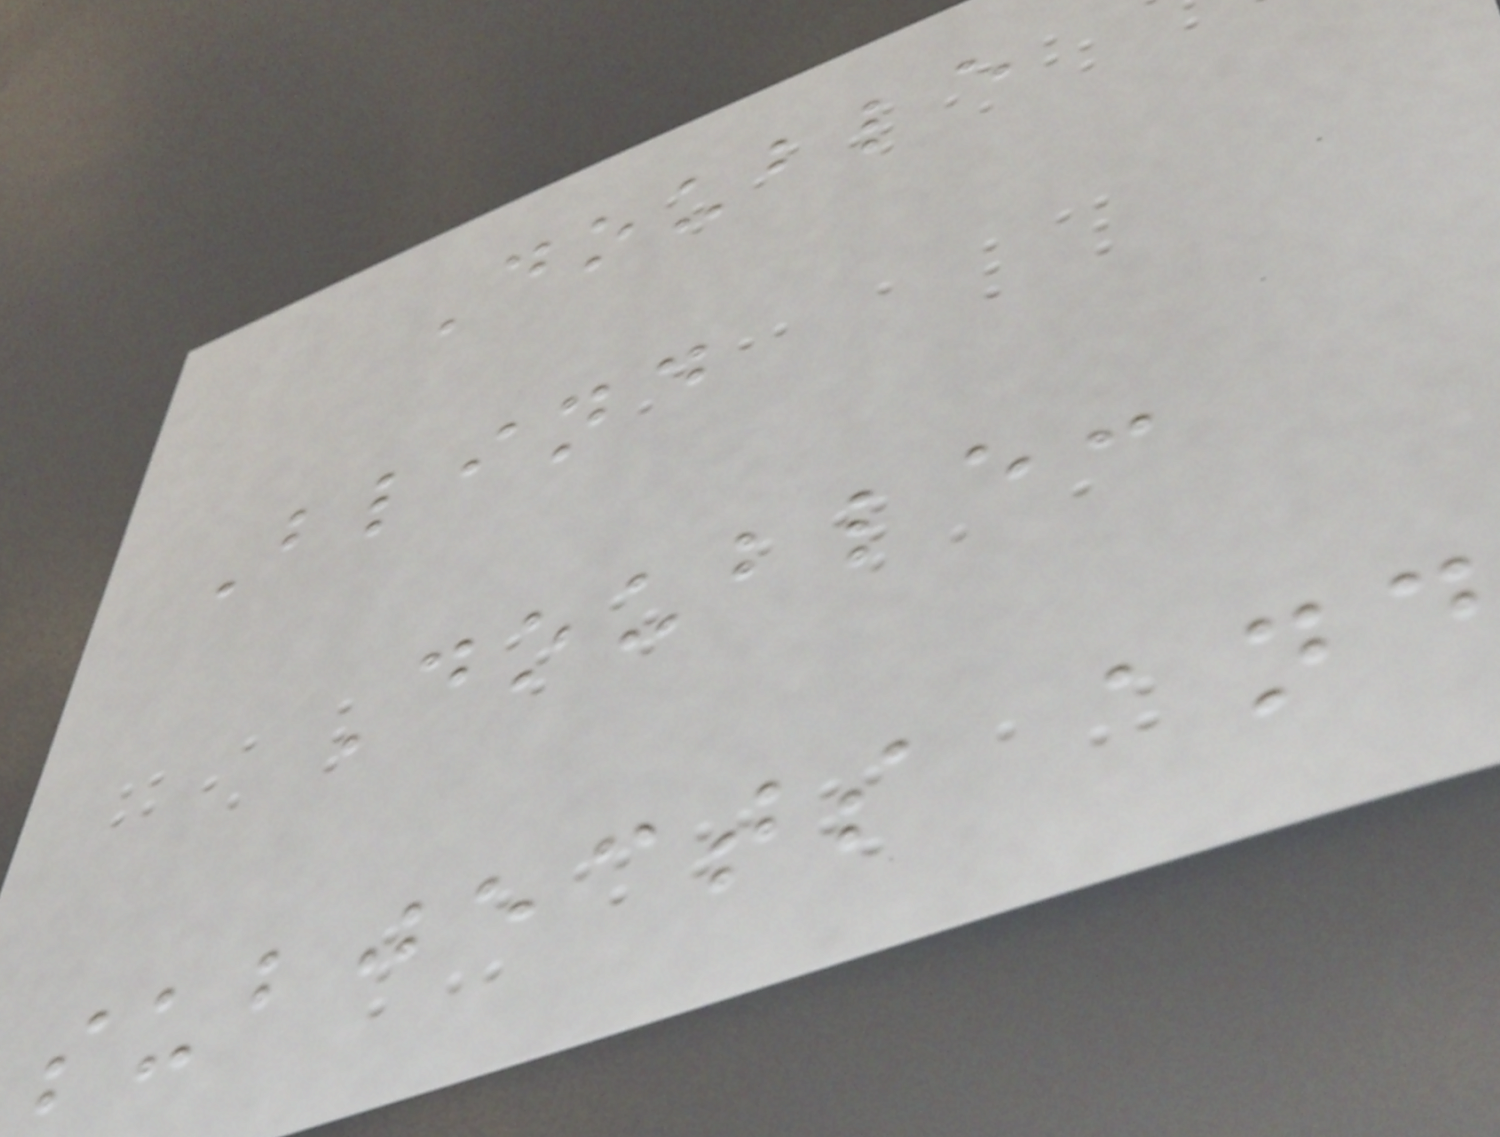Double
Blind
Double:
subjects and
